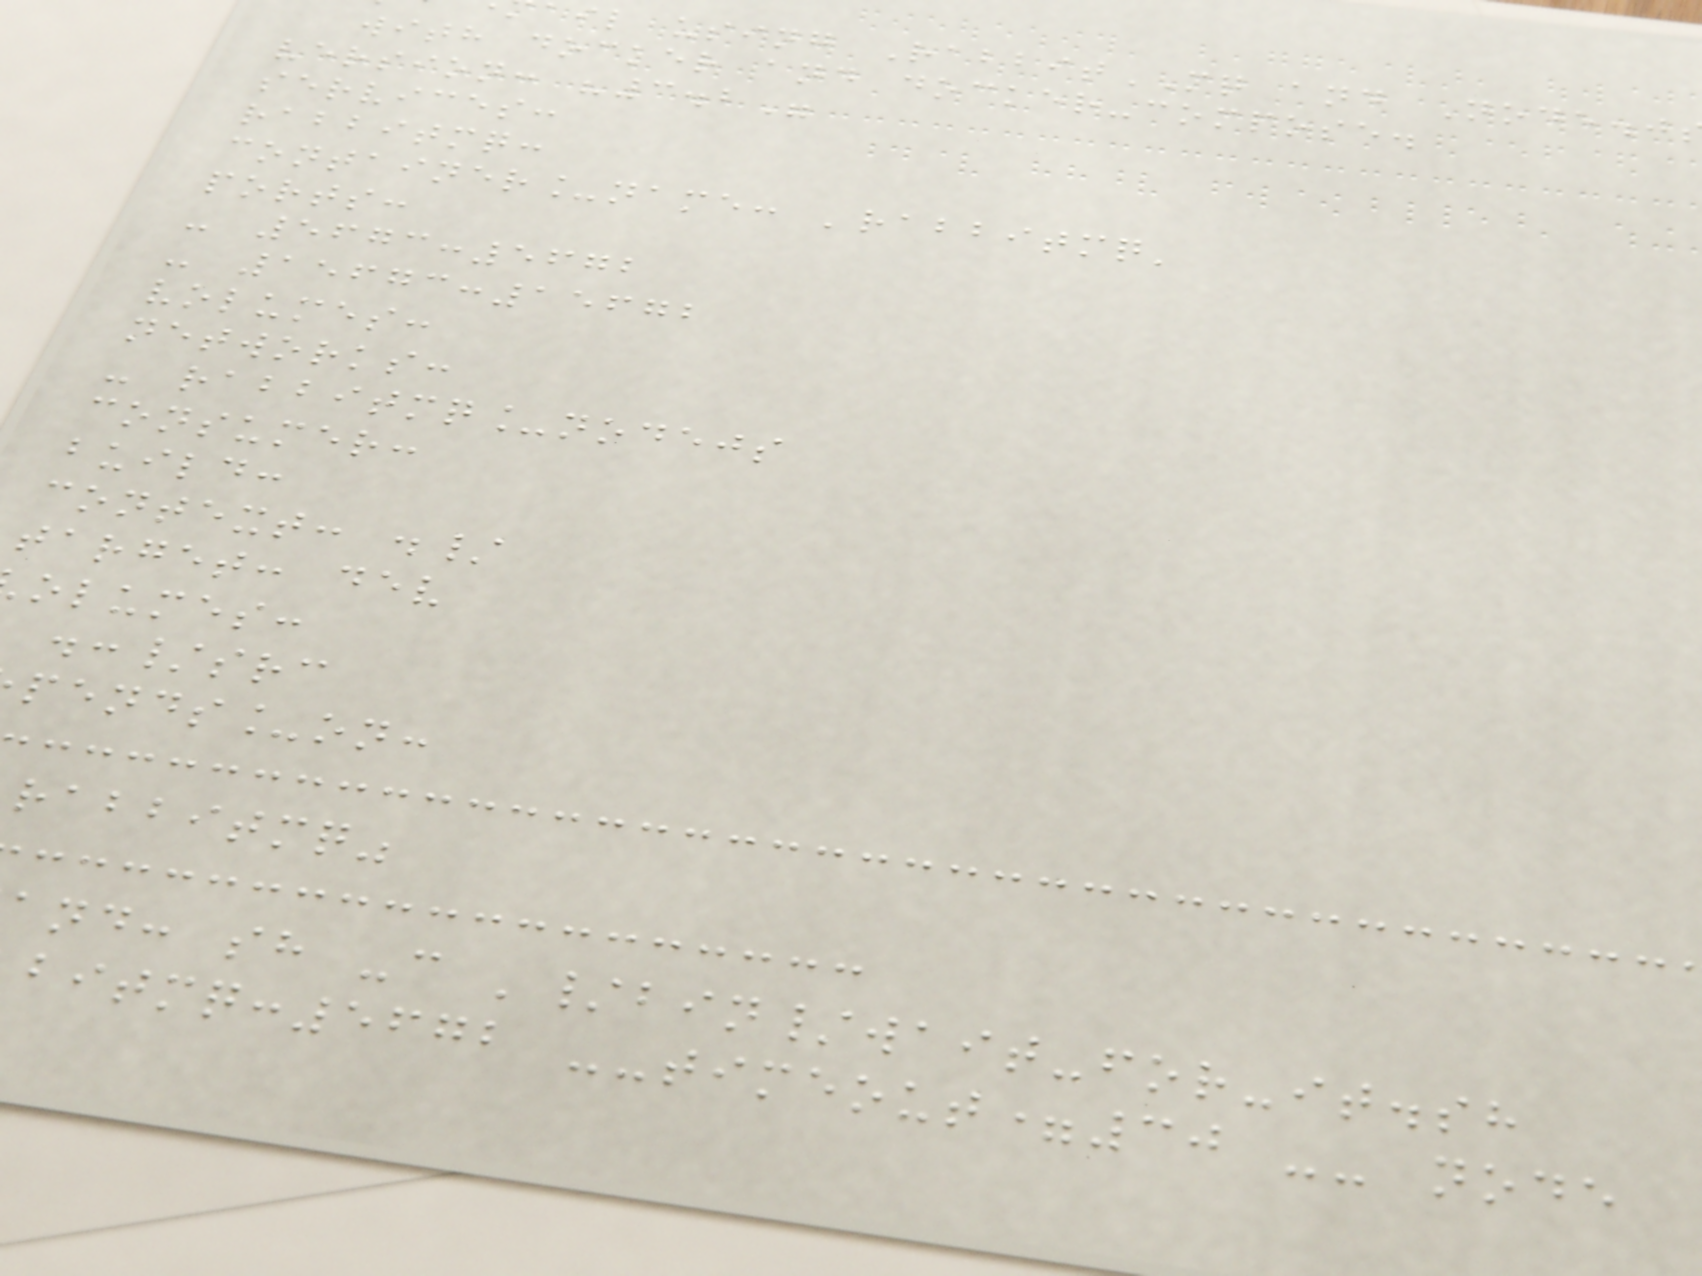il using RabbitMQ and Node.j
with docker and docker-compose.
version: "3.2"
services:
rabbitmq:
container_name: 'rabbitmq'
ports:
- 5673:5672
- 15673:15672
volumes:
networks:
- rabbitmq_nodejs
consumer:
build:
context: ./
target: dev
olumes:
.:/src
pends_on:
rabbitmq"
and: sh -c '/bin/wait-for-it.sh
bitmq:5672 --timeout=30 -- node
